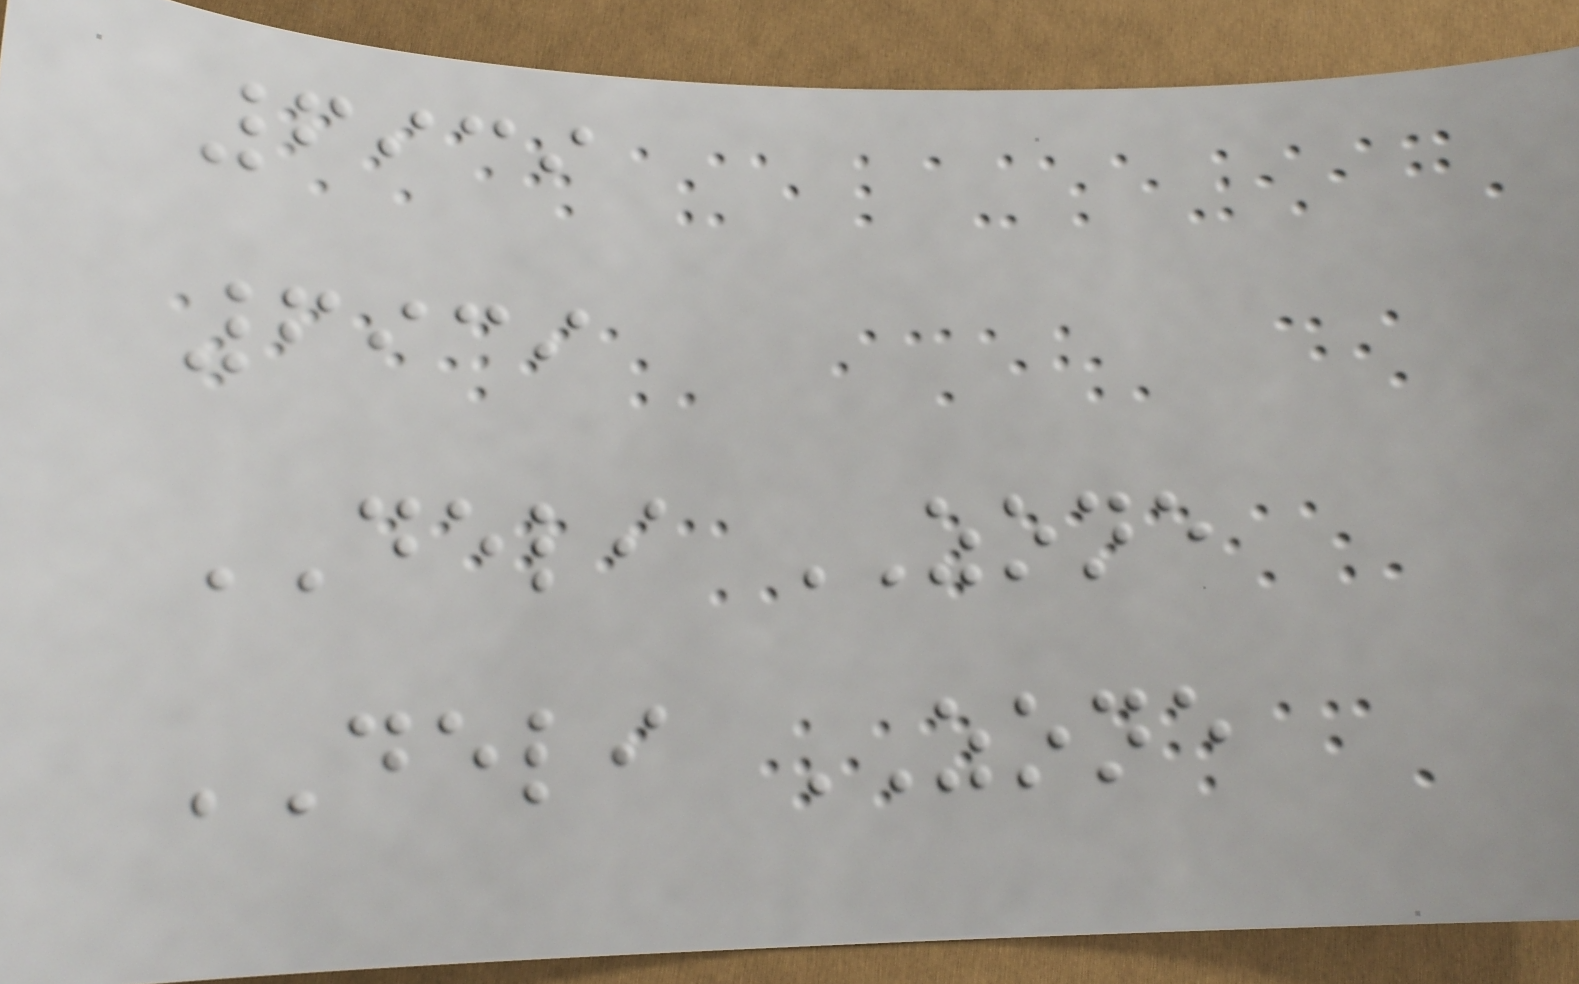6939
6939
DELI ZONE
DELI ZONE
